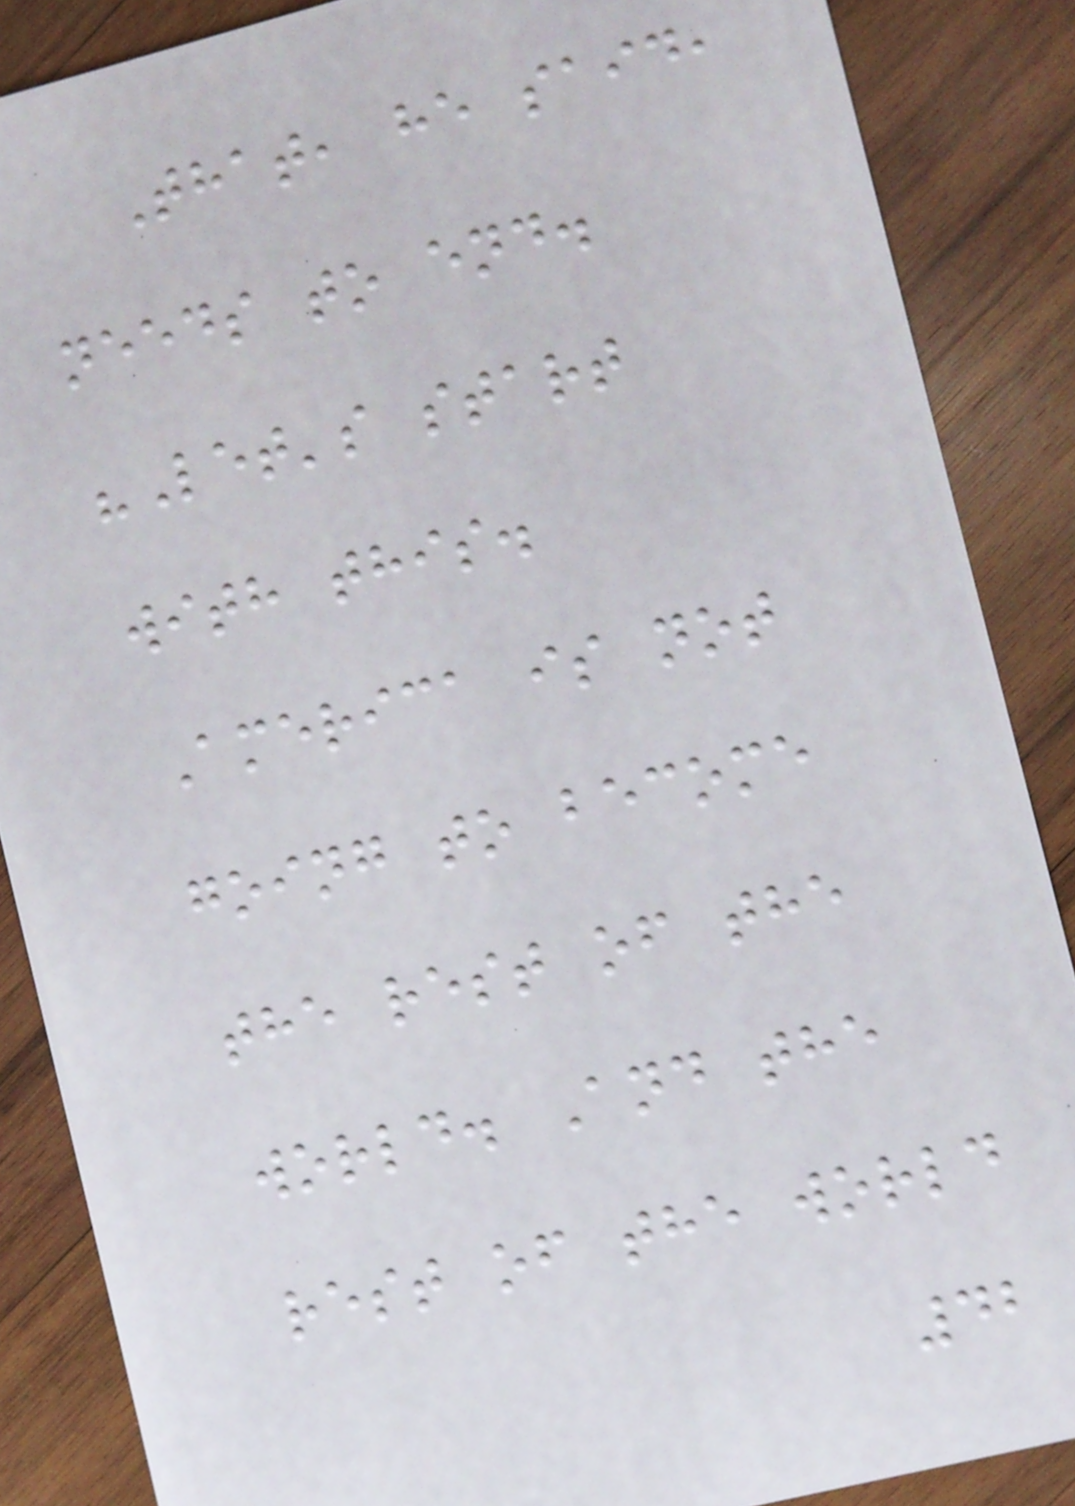That, he said,
needs to end.
"Let's start
with this.
America is not
going to become
the rest of the
world. And the
rest of the world
42
